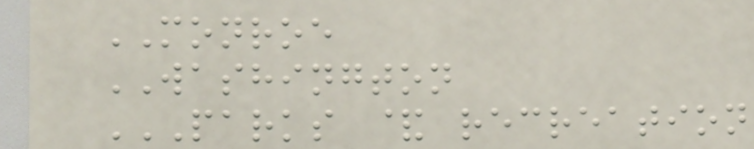MONROE
WASHINGTON
PARKS & RECREATION
